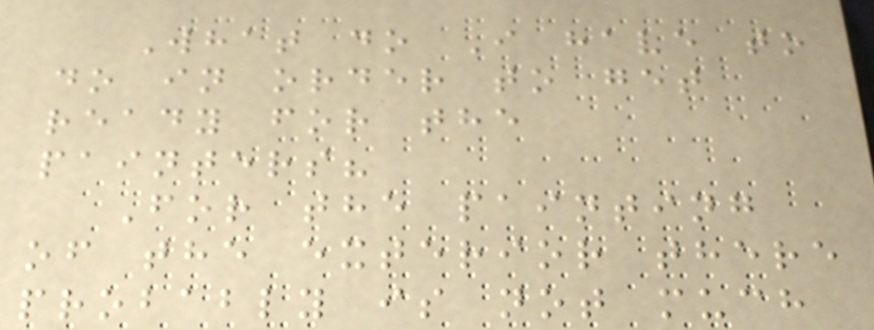What do I have to
do in order to get
ready for the
painters?
For the painting
of the exterior there
probably is not much
